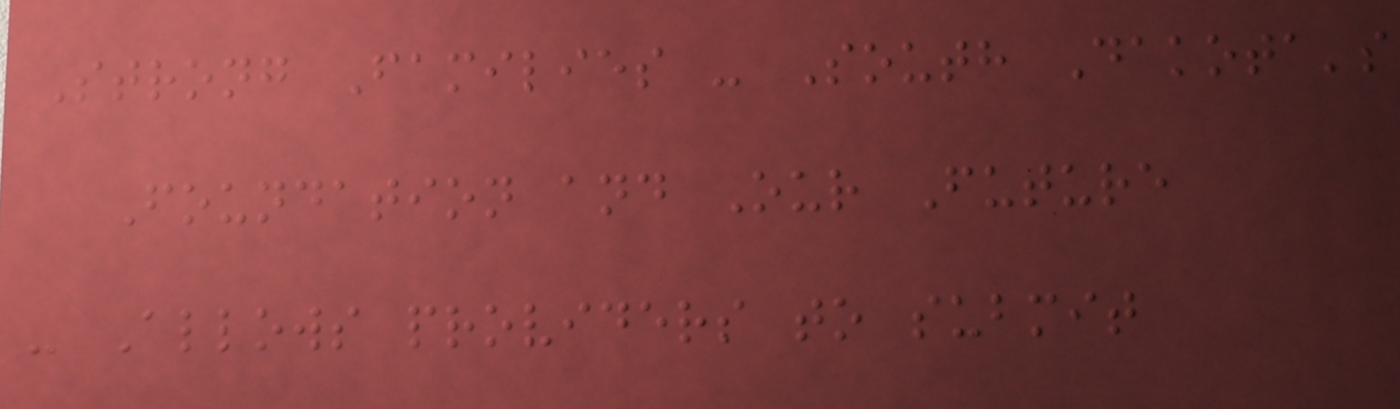Strong Families - South Dakota's
Foundation and Our Future
- Allows providers to submit
